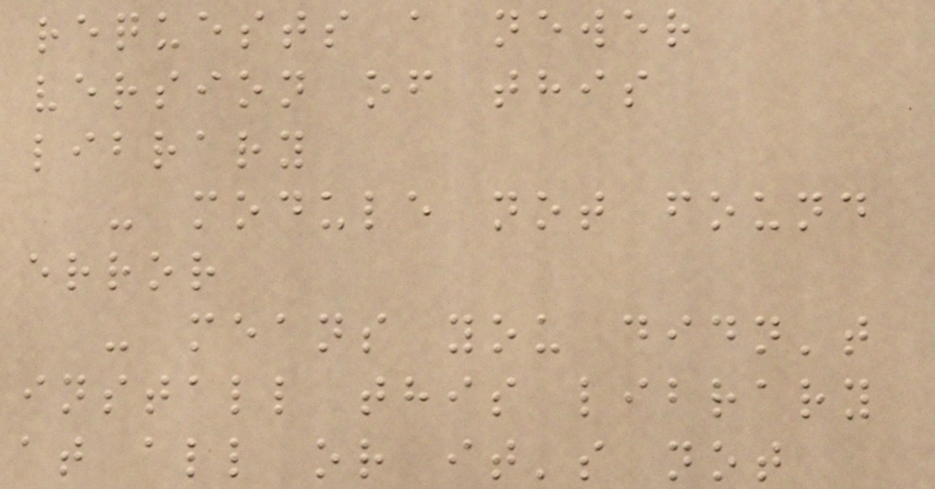requests a newer
version of this
library
- module not found
error
- means you didn't
install this library
at all or it's not
